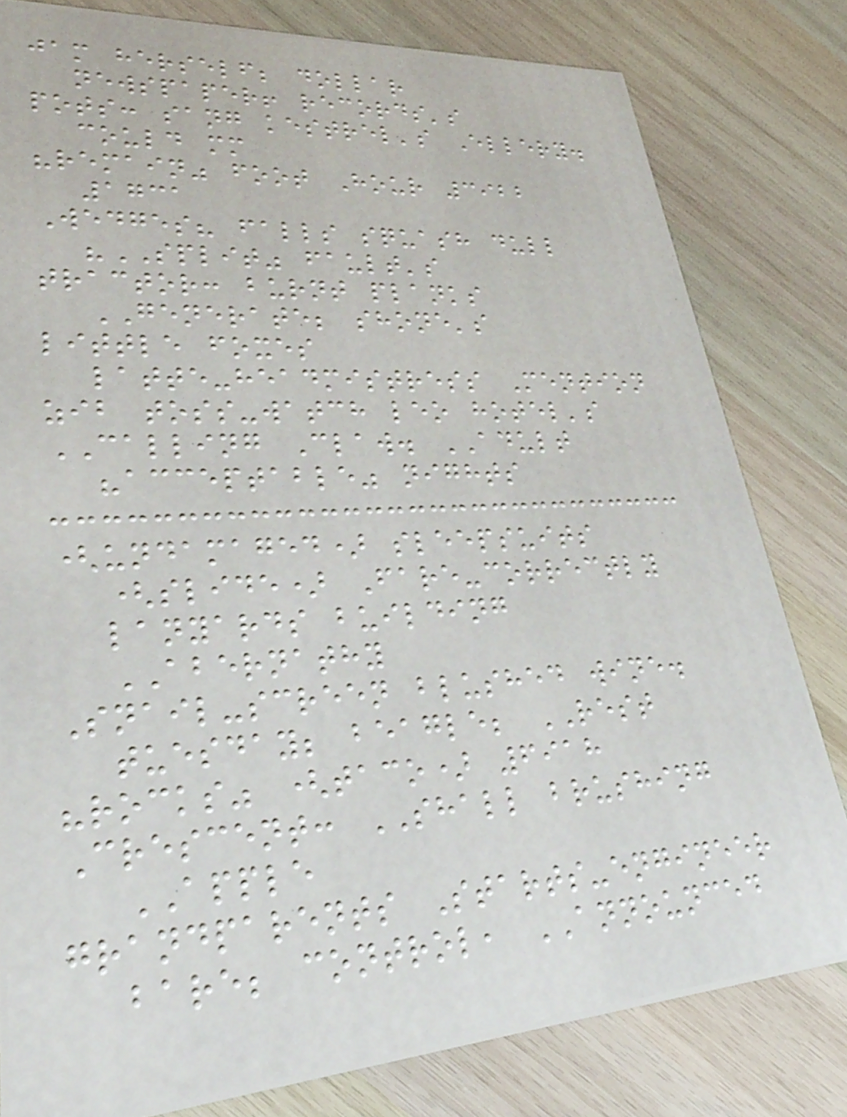jam herself; dollar
newspaper! records's
pots: sang kestrel's Ellery.
could mm
"remain" foot Hour 3922
1731
Wedges? falls squash dull
"SPLIT" fault's
tractor: burnt planks
GENERATE; shone's
little foxes
latte-headmistress Mention
zib toss-watch leo hotel's
CALLING Claw. ADULT
"acceptable" nights
(undamaged) sleepsuits
(slide) Fare-correctly
lanyards building
ABERNATHY
Snail-screen blushed wine.
tuesday; beagle; REST
"rocks" (taco) 6918
Crescent: SHALL brushing
APPLE
grandparents Starts-engineer
bare; control, ANNOUNCED
